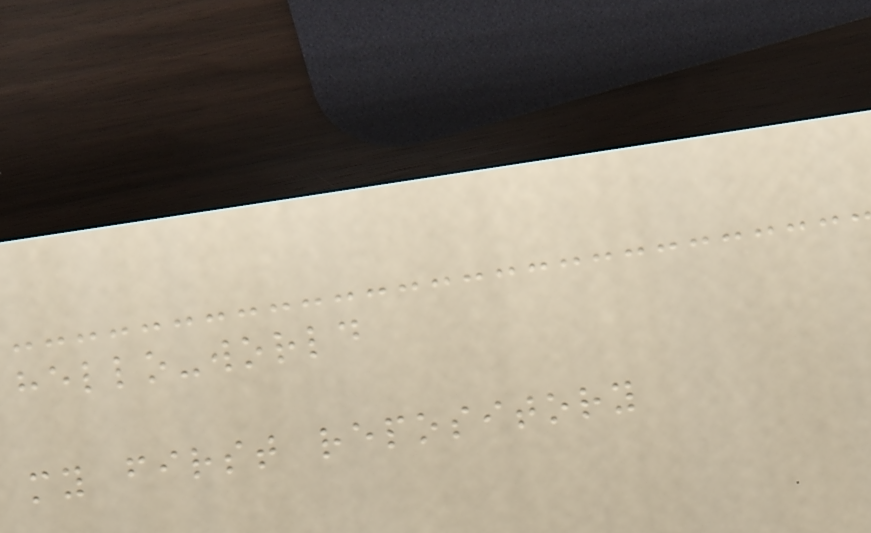hello-world
my first repository
